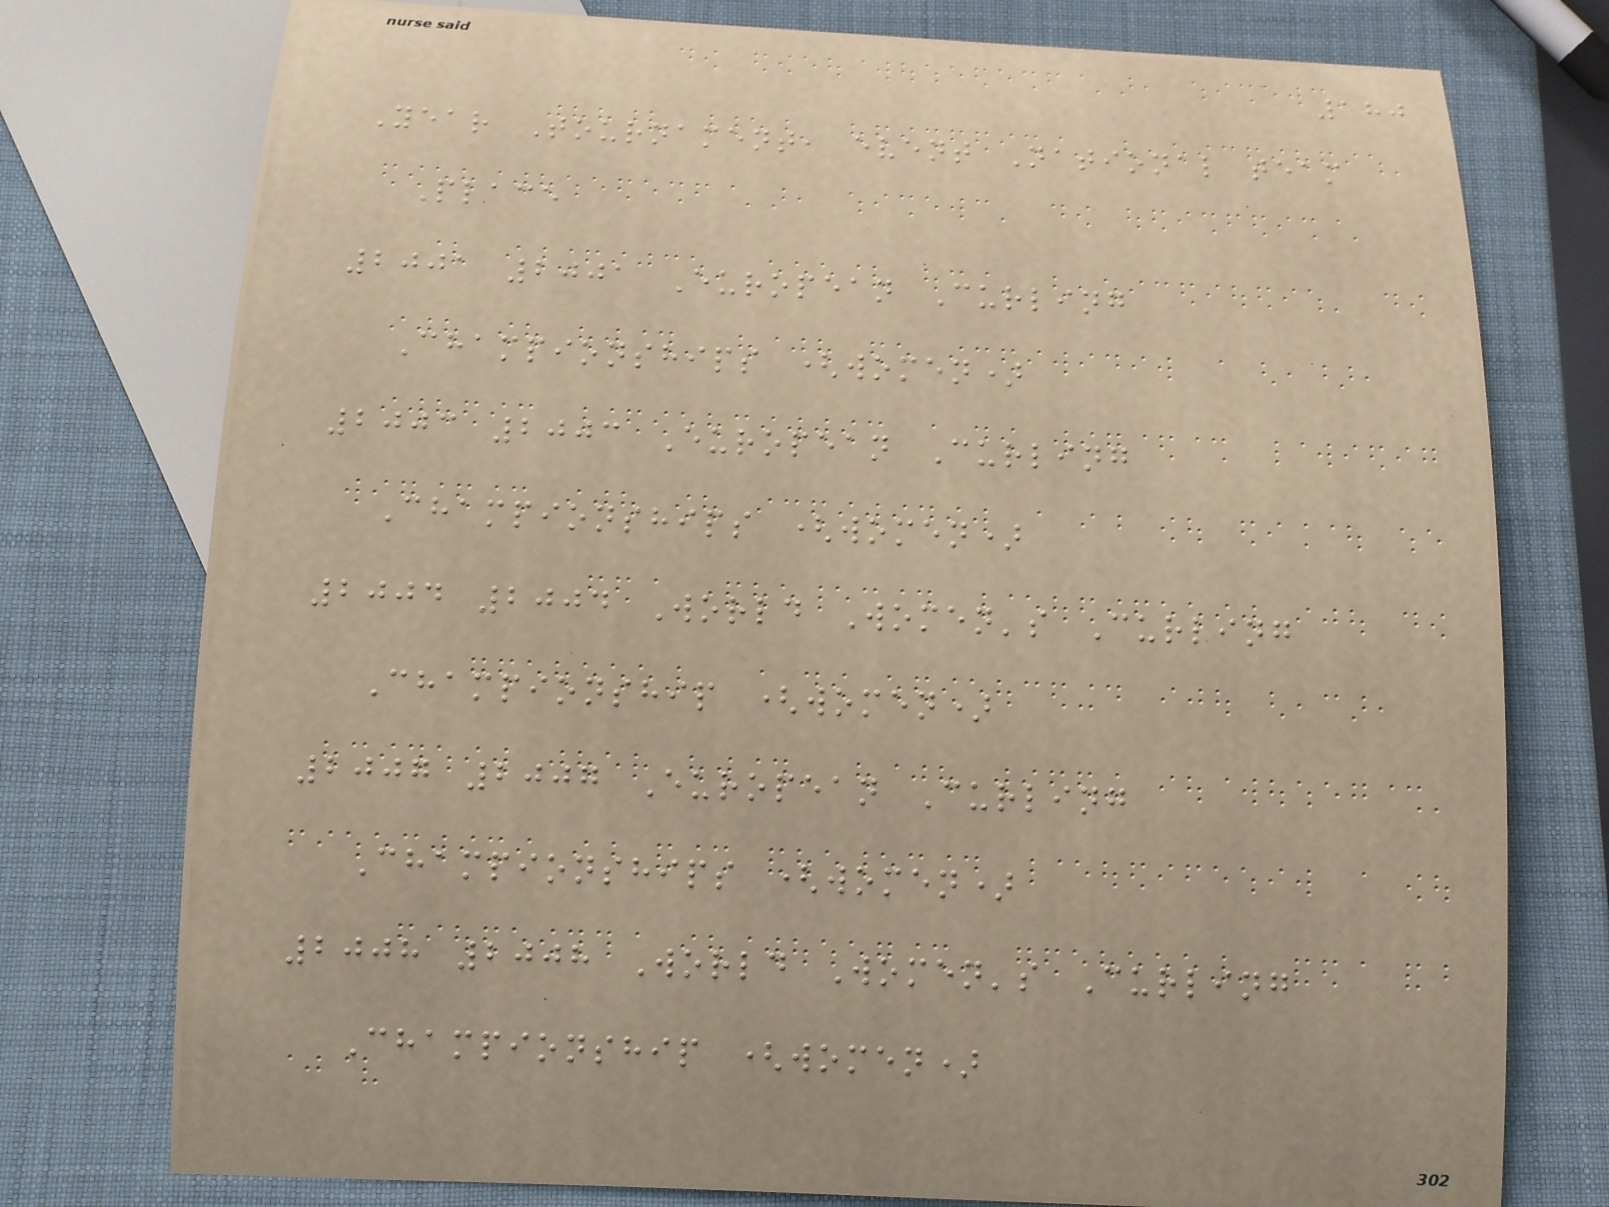180
Year Tournament, event National team
Place
2001 2001 European Curling
Championships (women)
2003 2003 European Curling
Championships (women)
2004 2004 World Women's Curling
Championship (women)
2007 2007 European Curling
Championships (women)
2008 2008 World Women's Curling
Championship (women)
